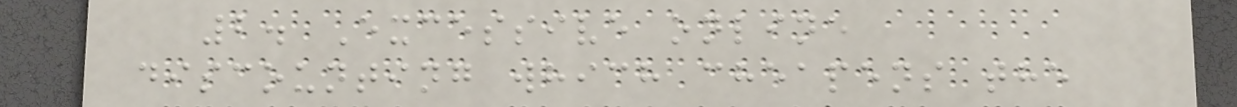2. Excessive online
discounting which cheapens the
